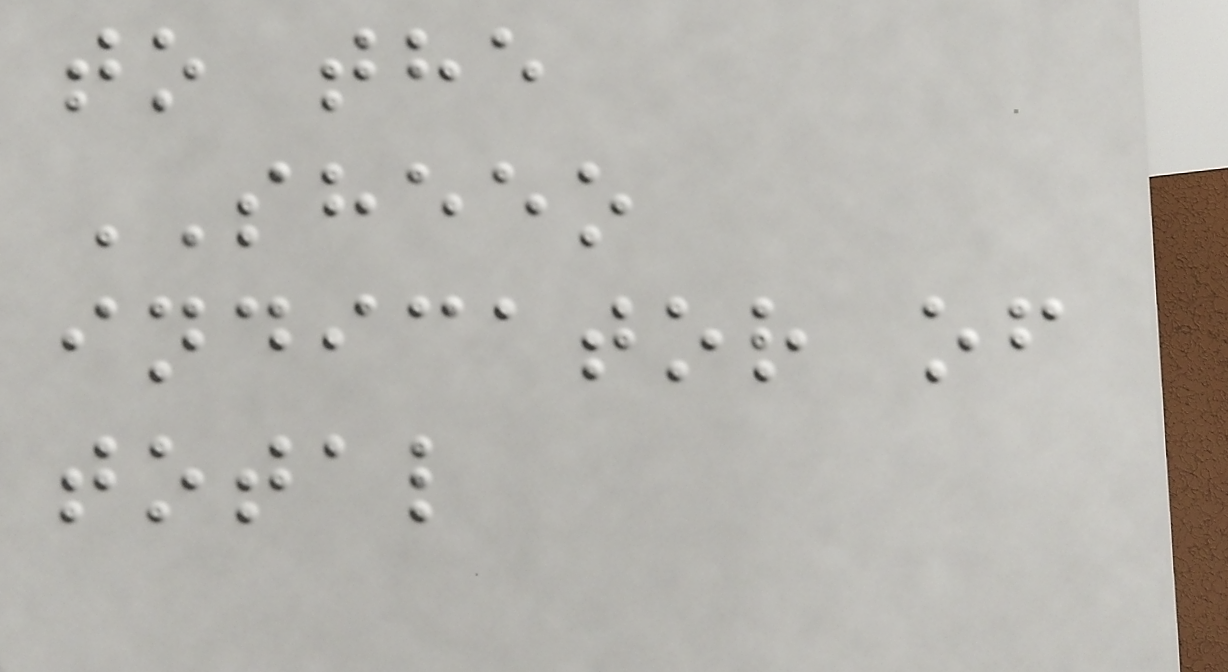to the
SHEEO
indicator of
total
